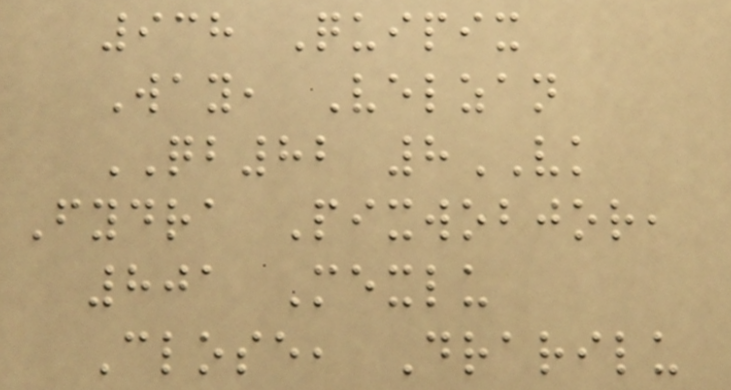938 Quipix
Way, Velzan
QB82 8VK
Fydra Pixwobjor,
801 Mexlu
Close, Drarilu
